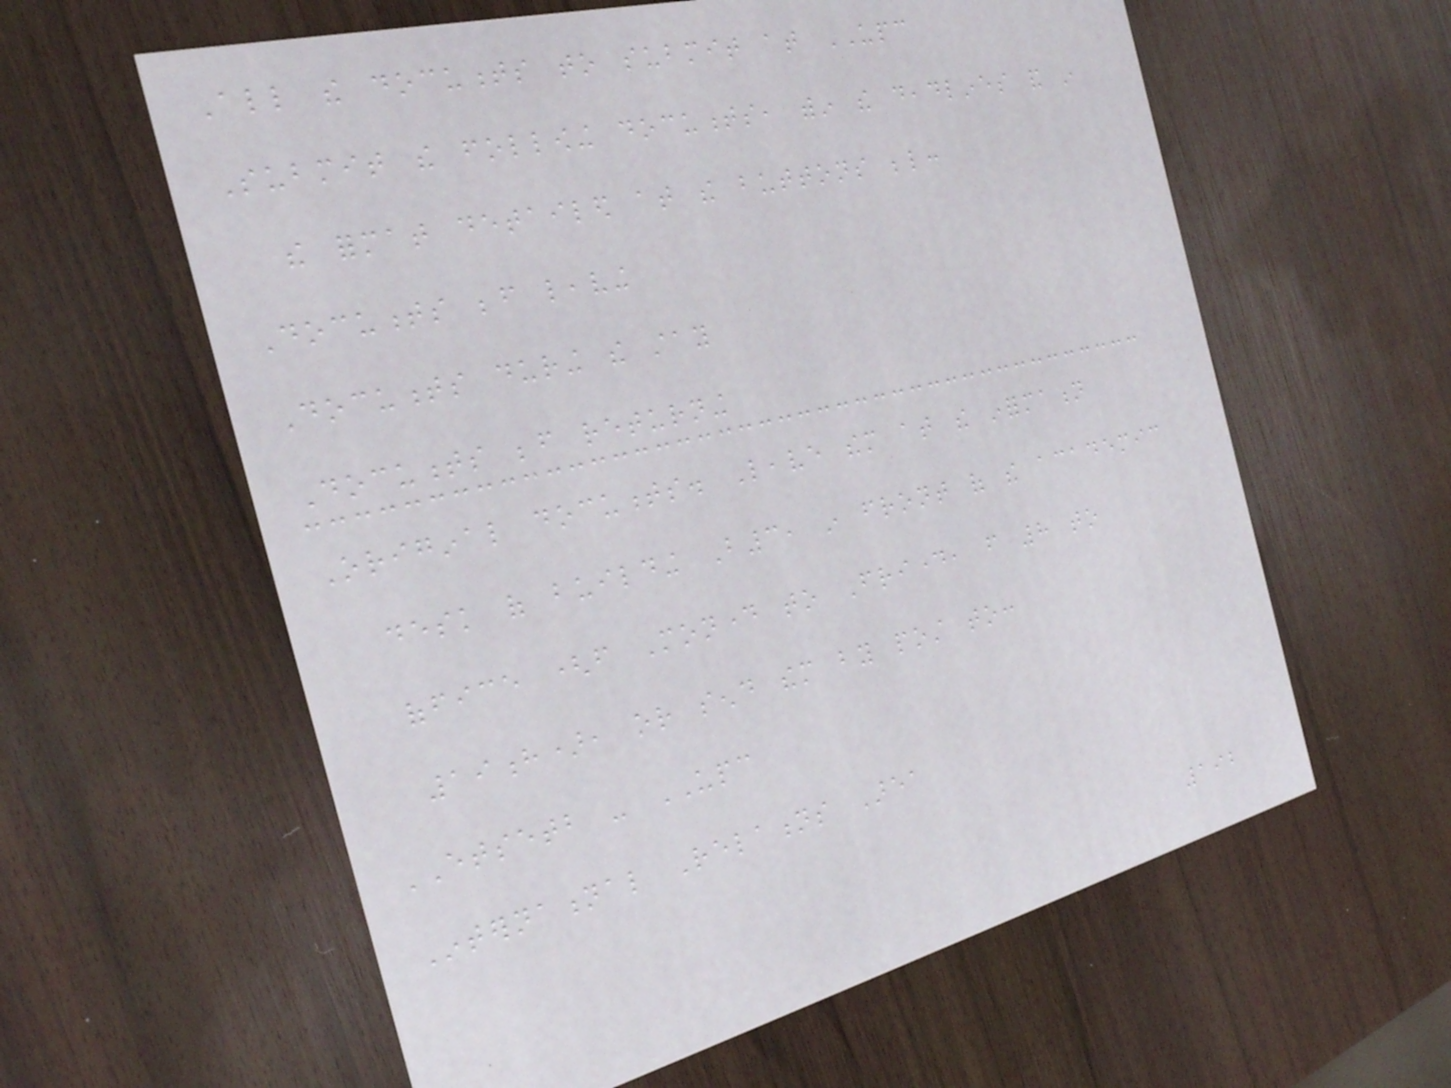All the documents to submit at UPC
Submit the following documents, within the deadlines and in
the format detailed at the buttons below:
Documents before leaving
Documents during the stay
Documents before returning
Original documents. Leave them at the information
desk of building B3, in front of the academic
office (from Monday to Friday, from 8 to
19h), or send them by post to:
ETSETB - UPC
International Relations Area
192
